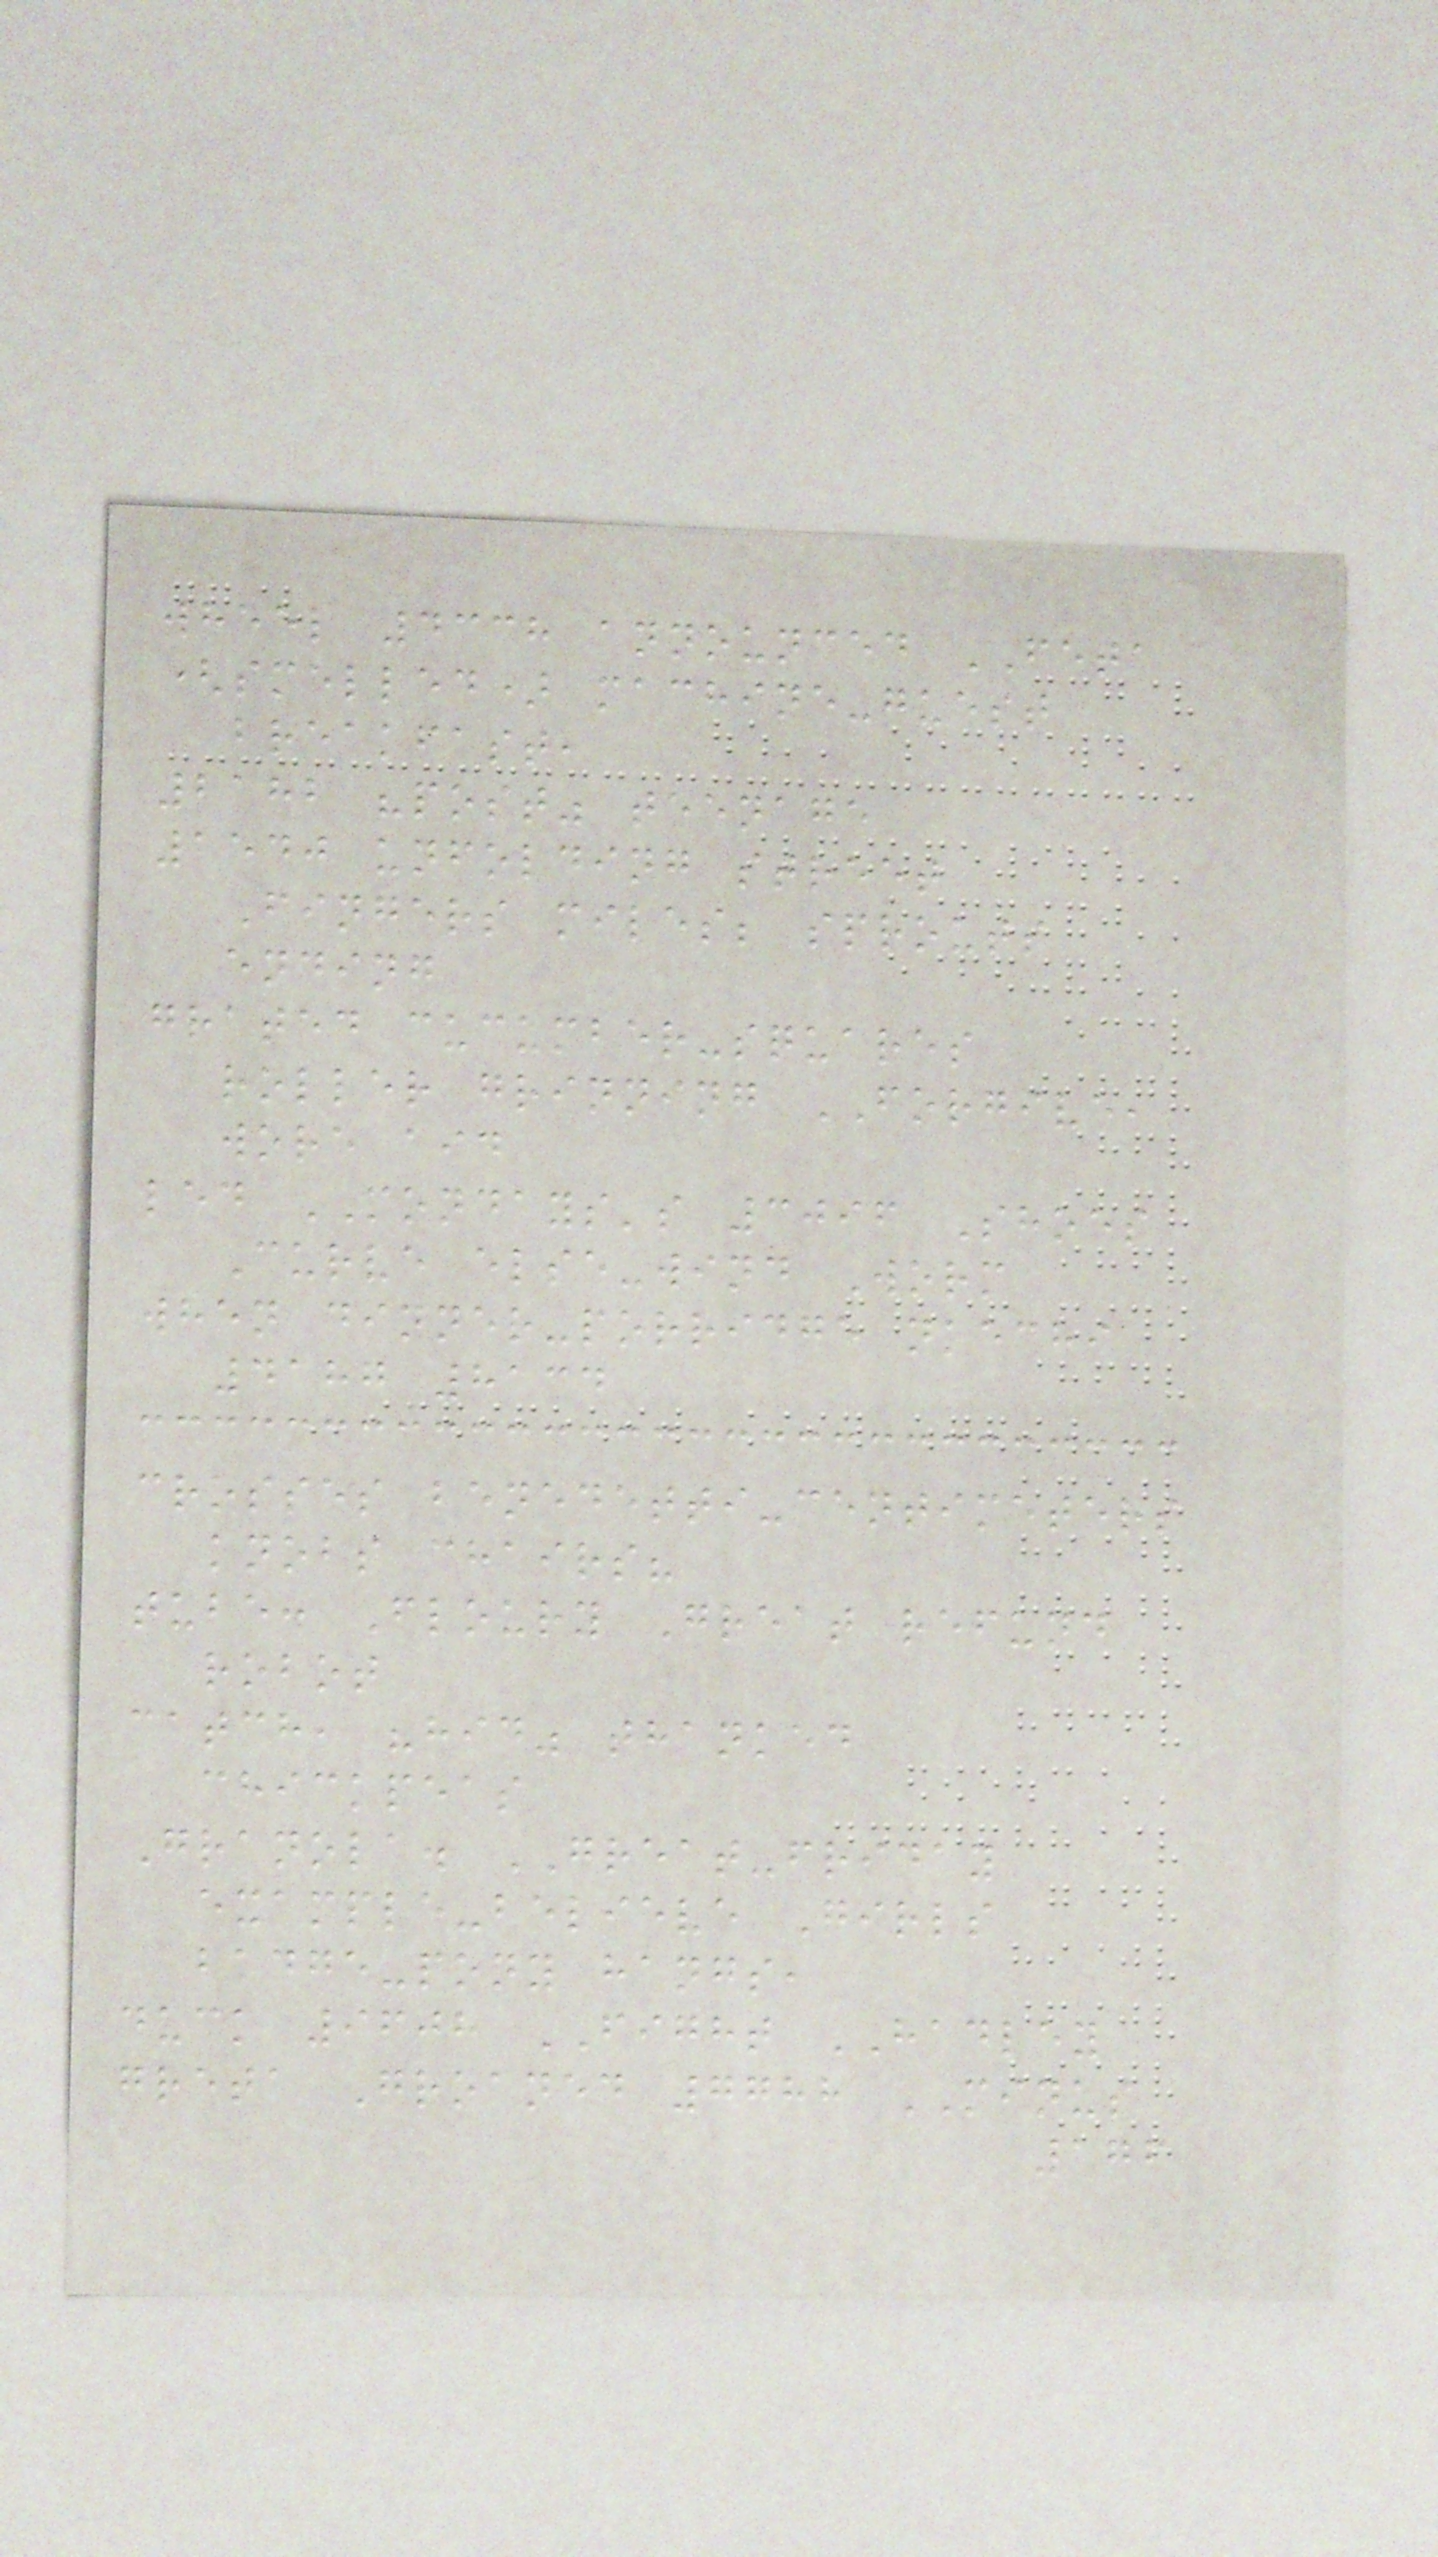wheel 4338 announced FETA
(smelled) machine-guest
breakfast,
2182 "post" teenage
1540 unfolding street
Fingers miles; sprouts
ending
grated cucumber-squares
roller grinning FORGIVE,
wore aid
led MONDAYS's 3096 Shoes
Curve else-wind Worm
when dinner-porridge nkechi
4187 8134
crosses benedetti-centimeters
knobs chairs?
tube: Floury Great refund
robot
catch, "hid" thanked
chickpeas
Granola. GREAT-friday
example-believe Girls
badge-pony hangs,
duck 9608 FIGHT HADLEY
greta Groaned 7788 MINUS
176
